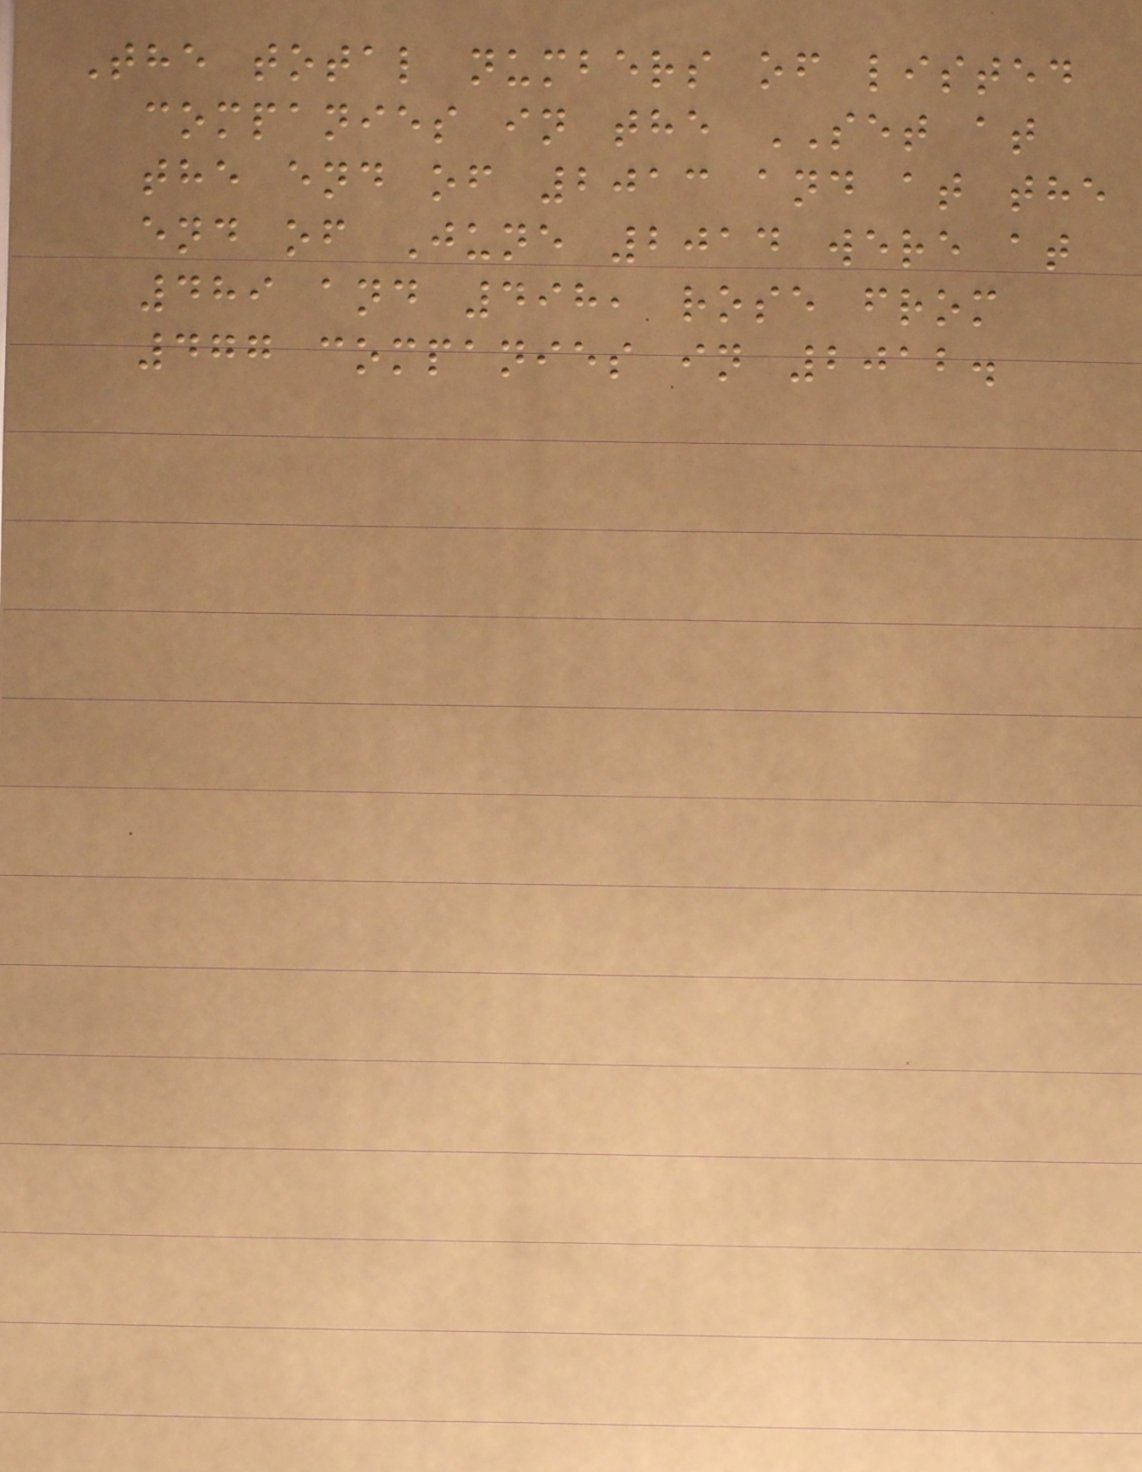The total numbers of listed
companies in the SET at
the end of 2013 and at the
end of June 2014 were at
489 and 498, rose from
477 companies in 2012.
